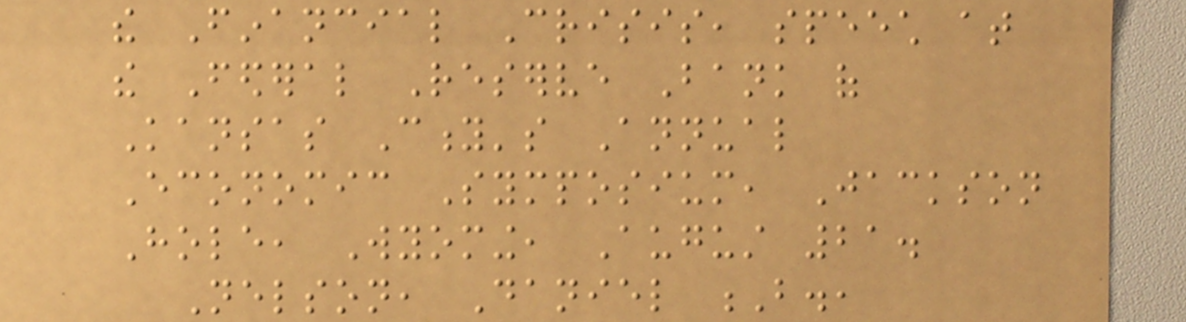the Financial Crisis, speech at
the Federal Reserve Bank of
Kansas City's Annual
Economic Symposium, Jackson
Hole, Wyoming, August 21.
Nelson, Daniel B.,
